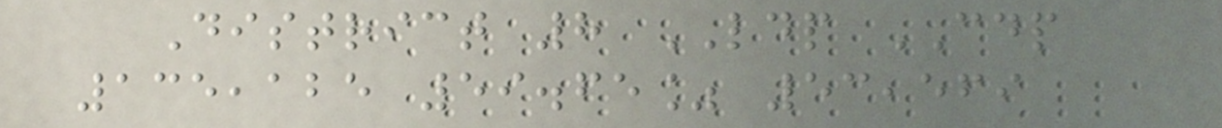District 8 LDP CDP
135,125 59.65% 53,569
